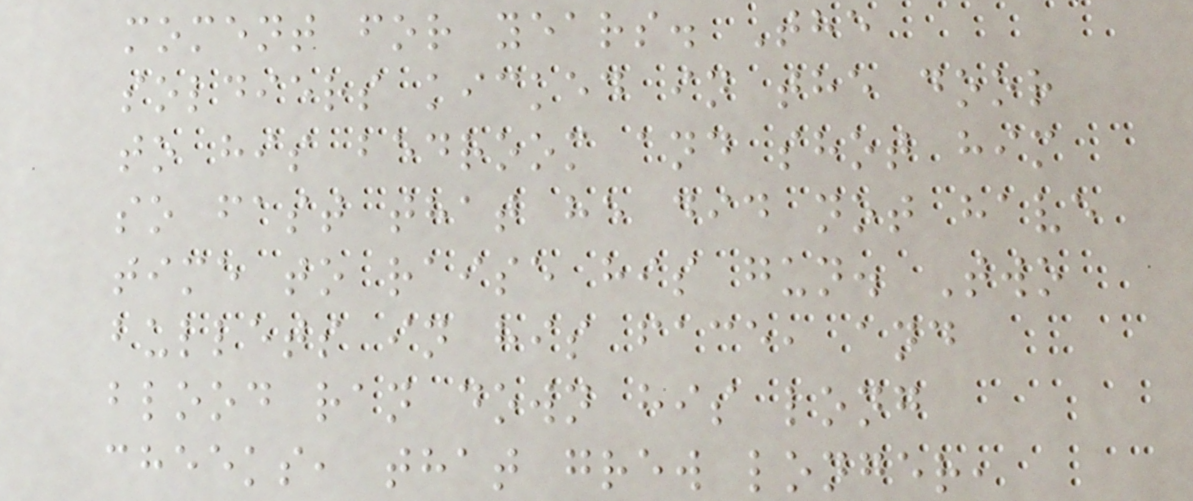moment for years. The
soldiers kicked in the door
to his bedroom and shot him
so fast that he did not have
time to raise his gun. Two
bullets in his face, and
blood ran down his long
cheeks, that grew longer,
